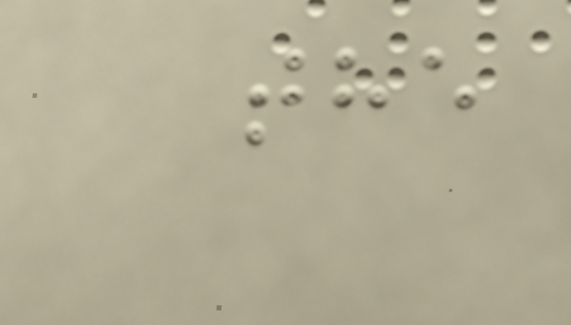the
